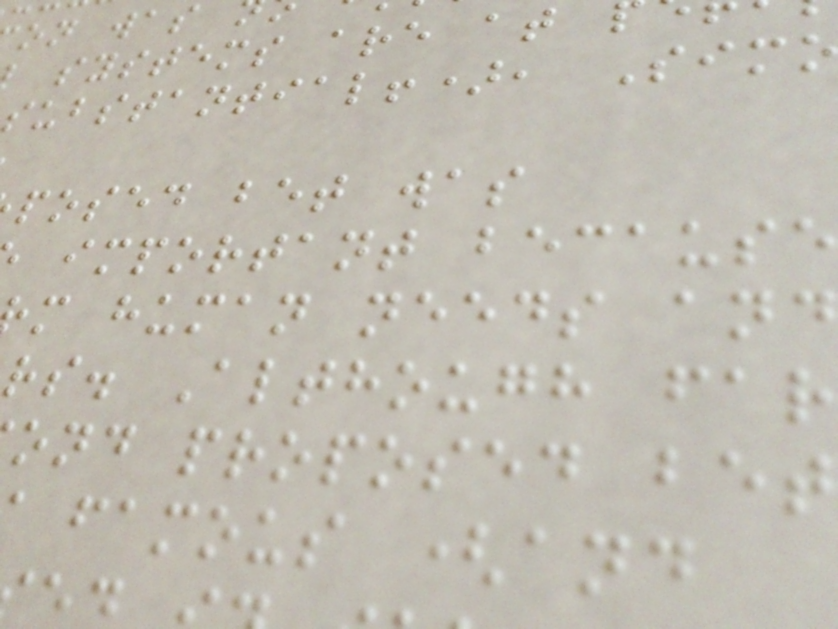systems are at
substantial!), Simo
posed bet was
important because
m human needs and
rs. Although far
ond proposed bet
famous (and
